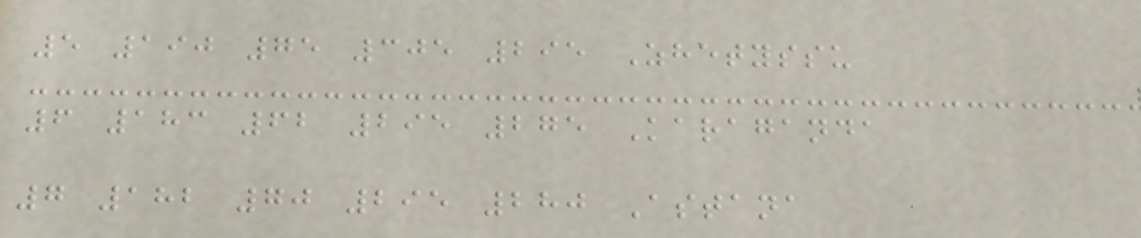5 190 75 305 295 Zhetyssu
6 183 62 295 275 Karaganda
7 182 70 295 280 Astana
